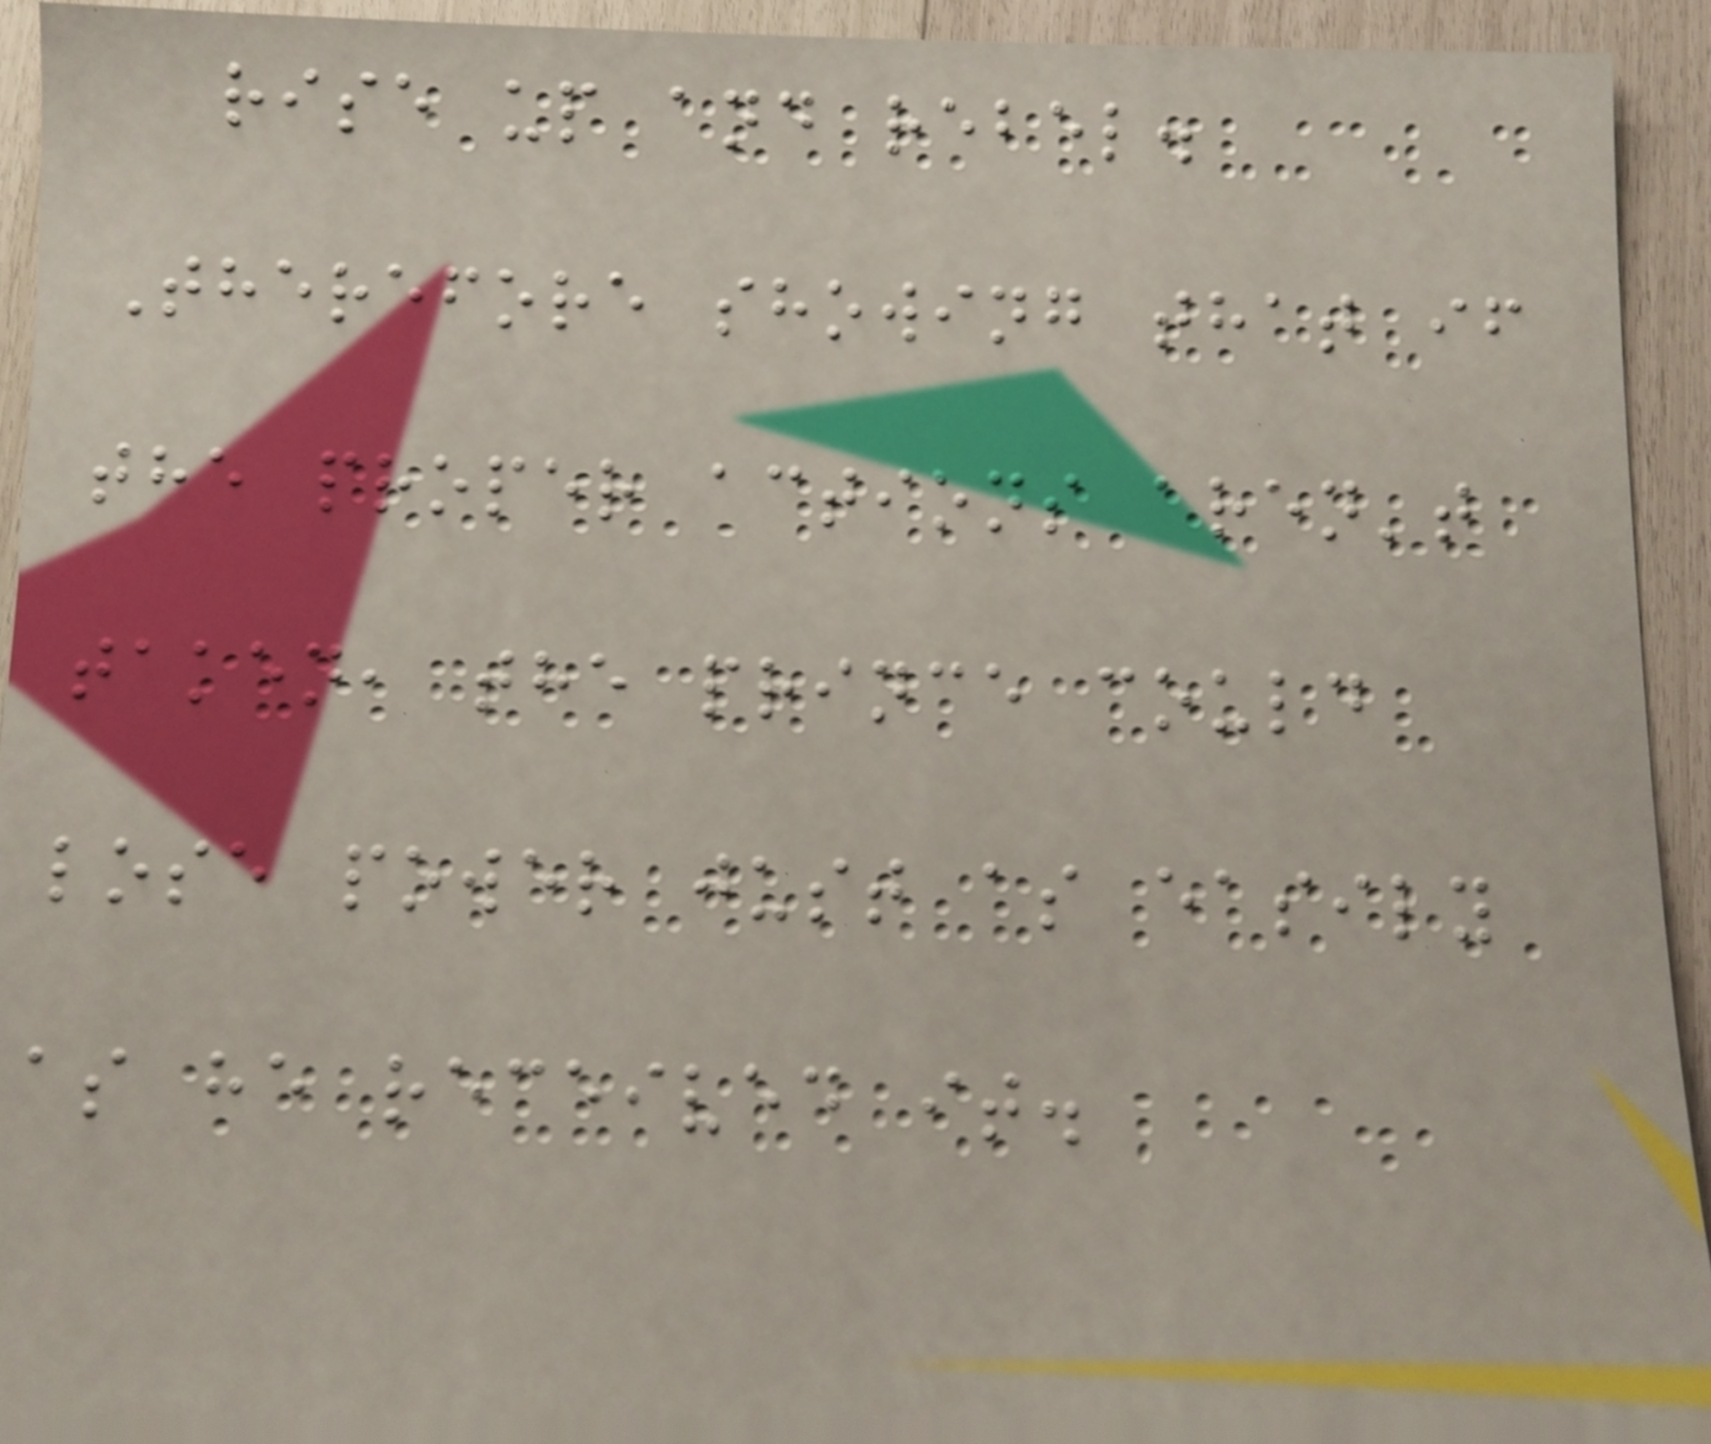rise up and rebel.
Therefore showing that if
the proper actions aren't
taken, the prince could
lose power just as easily
as he received it.
